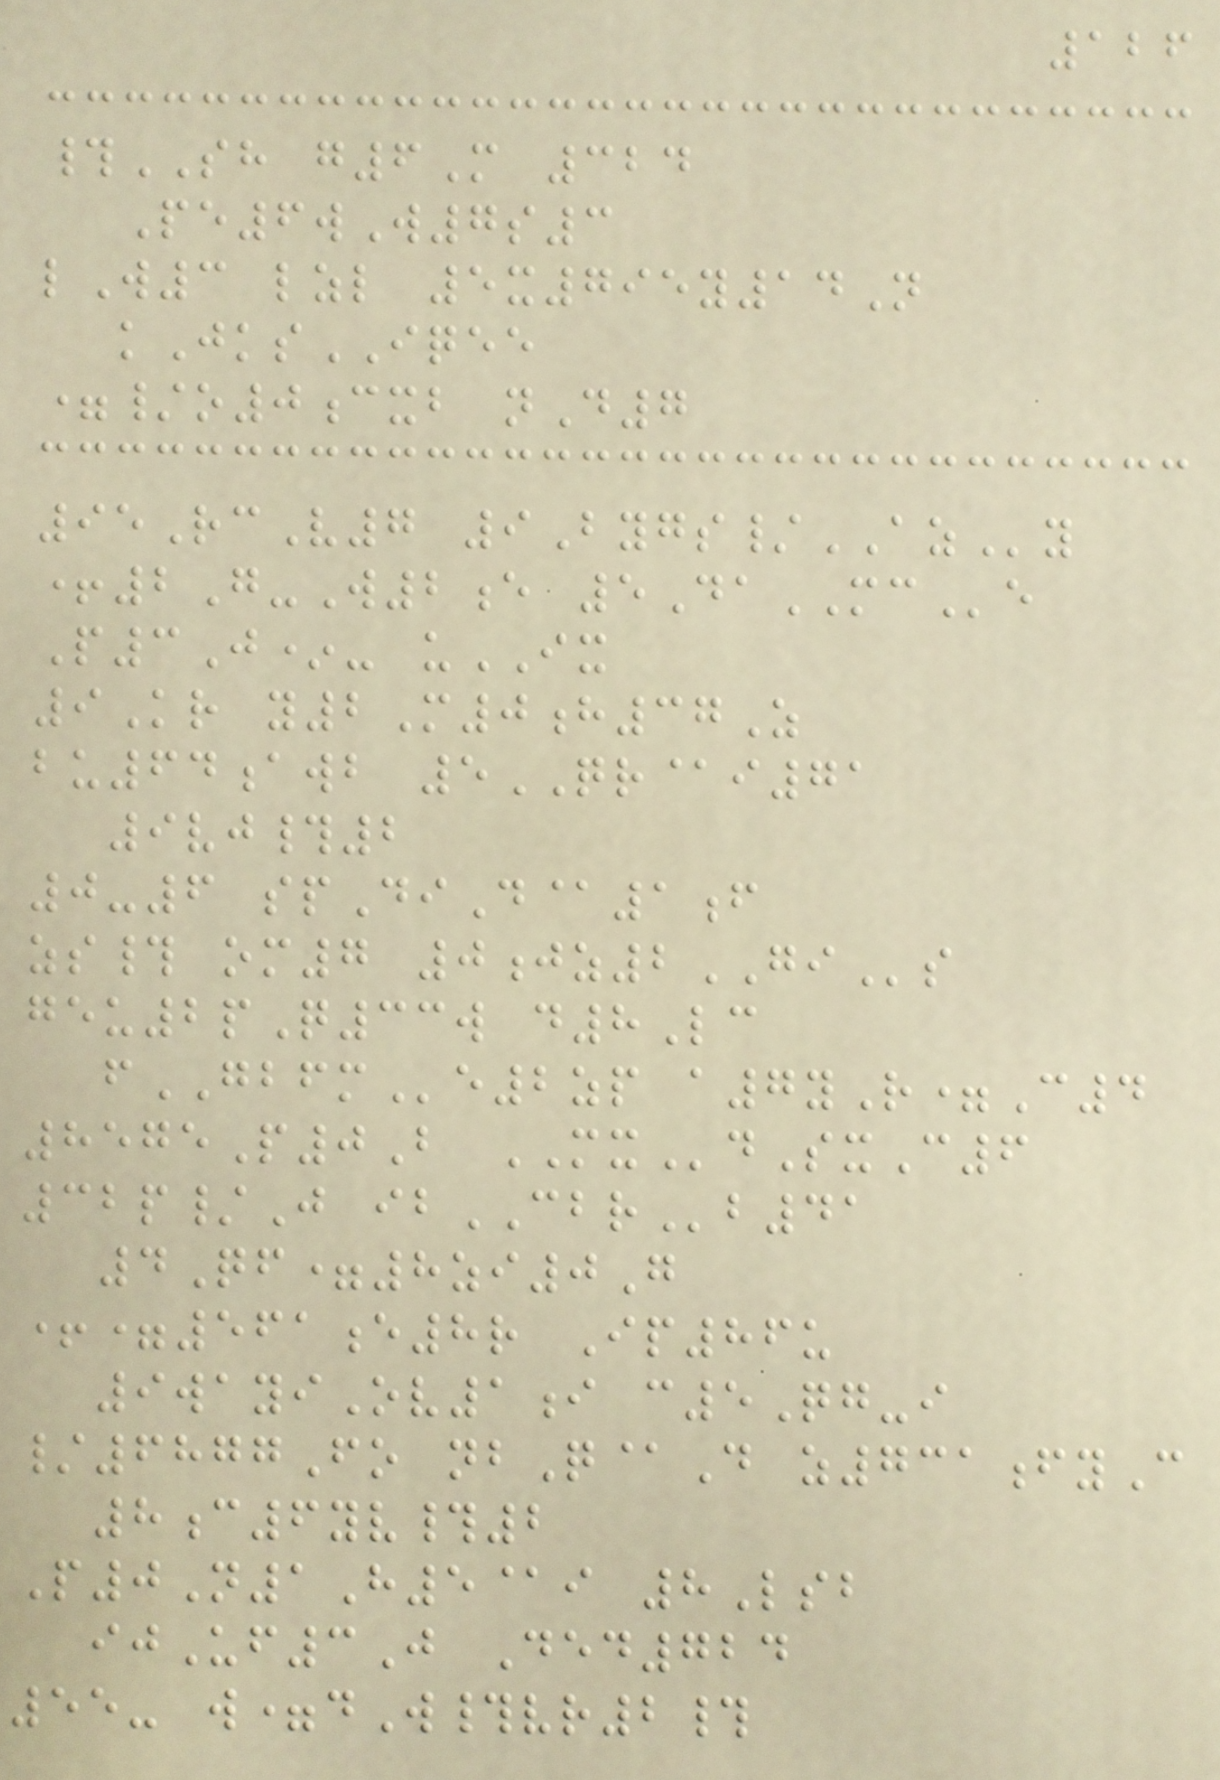126
#SH g6M 324
Pe6wW7s3
lW3 lzl 5x795y14N
kJksIQEE
=/o0cxb nD7
95RcV7 9Bygs/AZy
+2G-W2e 5DaMCe
P3J*- uIX
9Kr y2M0h37Z
bu64awb 5QR@i71
9vj#2
0-6 spDiD@1f
zs# om7 0jz2GIs
geu2pQ33w d8Lc
fGBFMe2zp a7yR=C4
8575P0B MXdSxC6
32p/J ibCBRb41
4Qf=8zi0G
+=561e8r Ip86u
9wayiOv1i c5Qg-i
/6877Fo nbQ@D z731fyC
8c6yv#2
P0N1H5@i 8Lsb
ijUf3J Ded724
55- w=dW#vr2#
